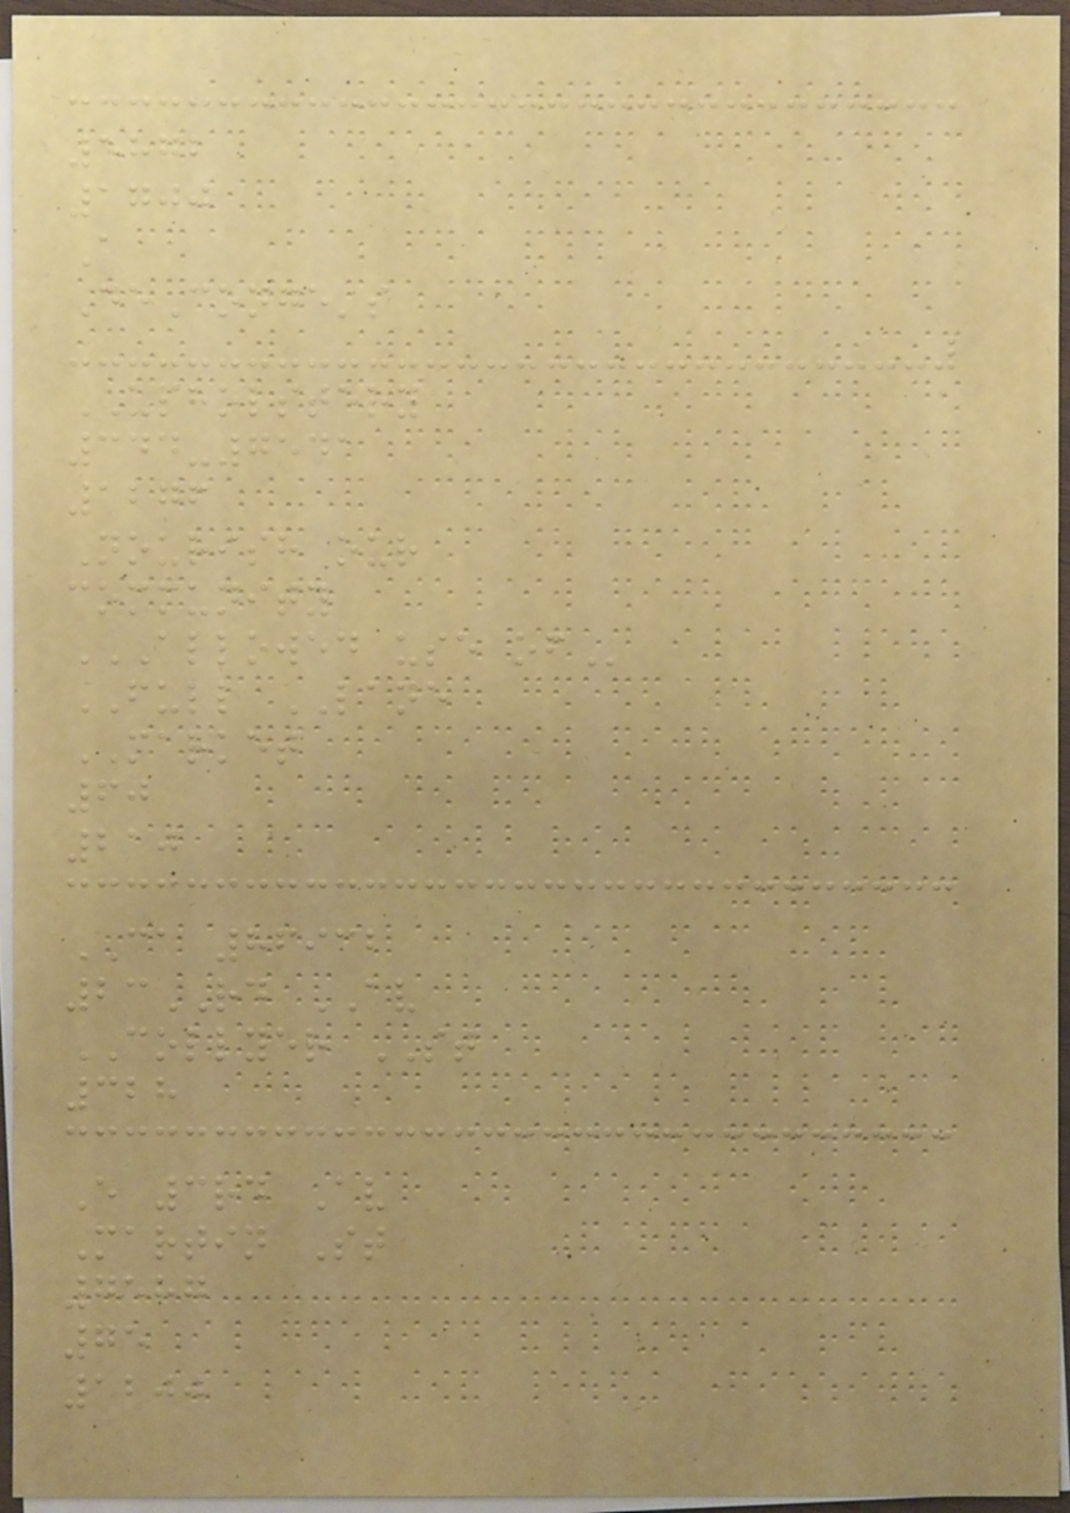5872
1700
A
DeConge's
UPHOLSTERY
344-7541
1276
Nourish our
community
ALLOWED USE OF
FULL LANE
MARKET
60
210
CA 86932
23RD AV
COLLYER ST
328
E 3rd Av
Martin St
7587
75
1200
